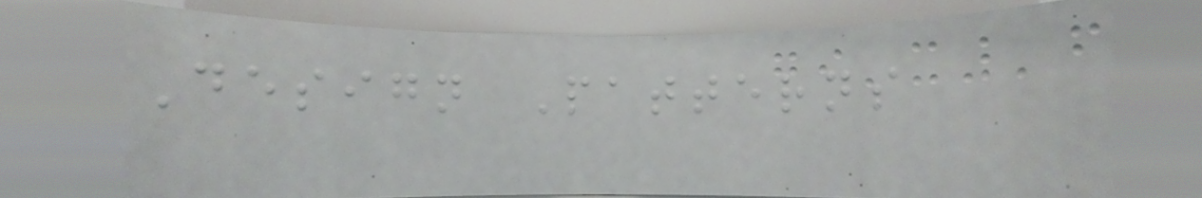Design Patterns
